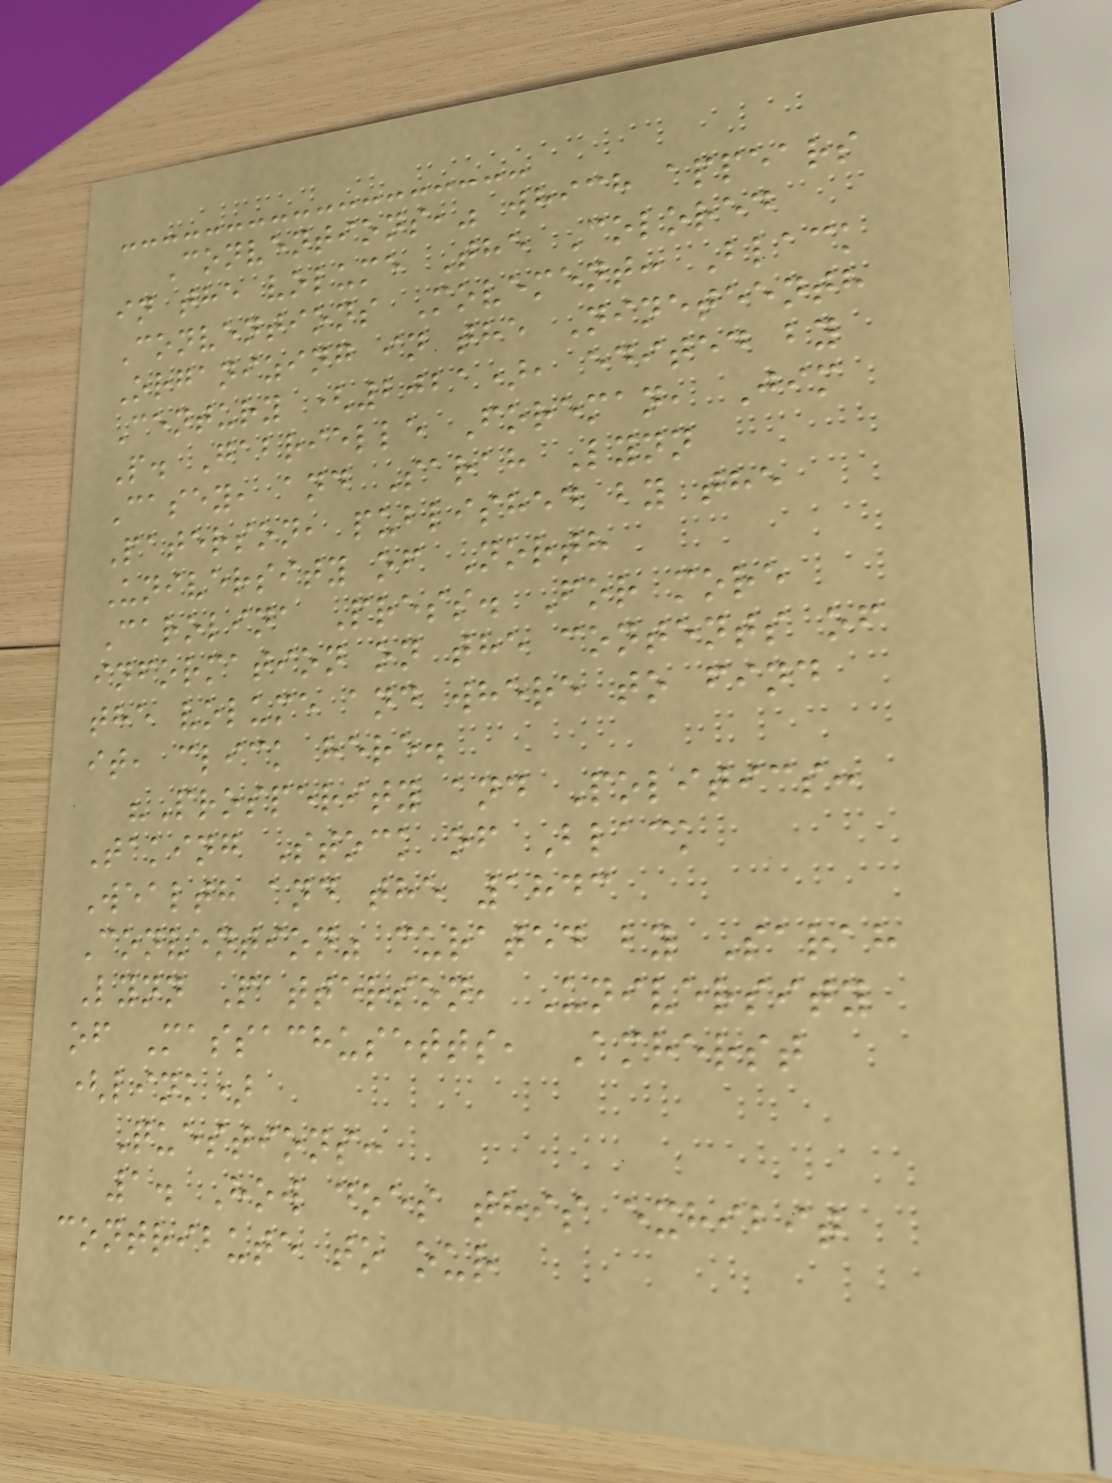Conventions," which appears
in the volume The Colored
Conventions Movement: Black
Organizing in the Nineteenth
Century (2021), edited by
P. Gabrielle Foreman, Jim
Casey, and Sarah Lynn
Paterson, published by the
University of North
Carolina Press. For more
information on the contents of
the volume and where to find
it, click here.
"Prosperity and Politics:
Taking Stock of Black
Wealth and the 1843
Convention" curated by Sarah
Lynn Patterson, University
of Massachusetts, Amherst
(link)
Questions:
1. How does this exhibit
contribute to our
